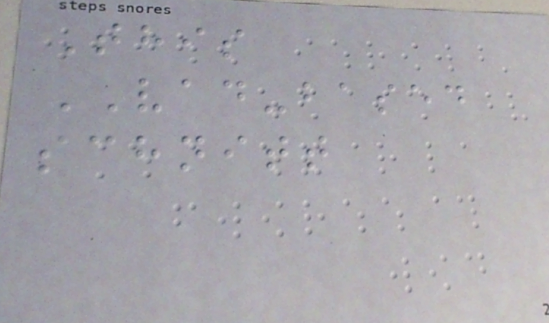This
VAD-based
schnitt
